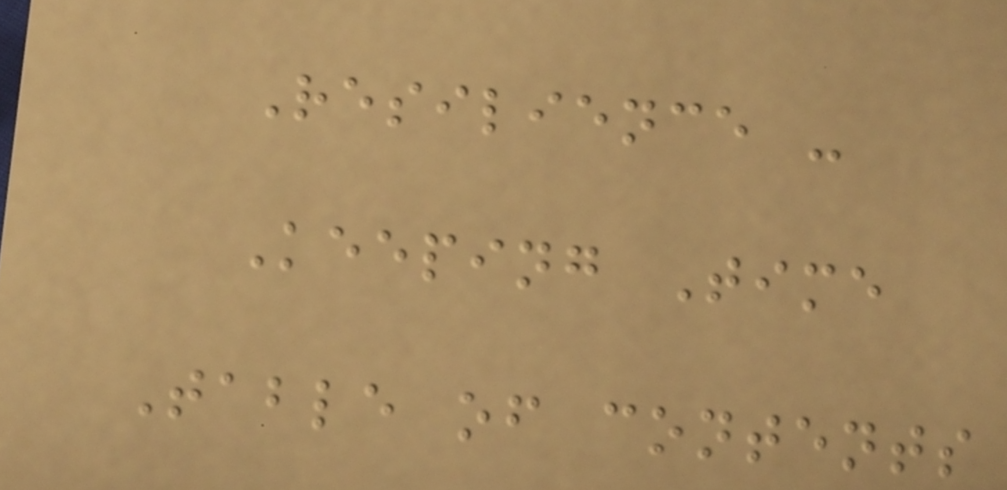Resilience -
Keeping Time
Table of contents
